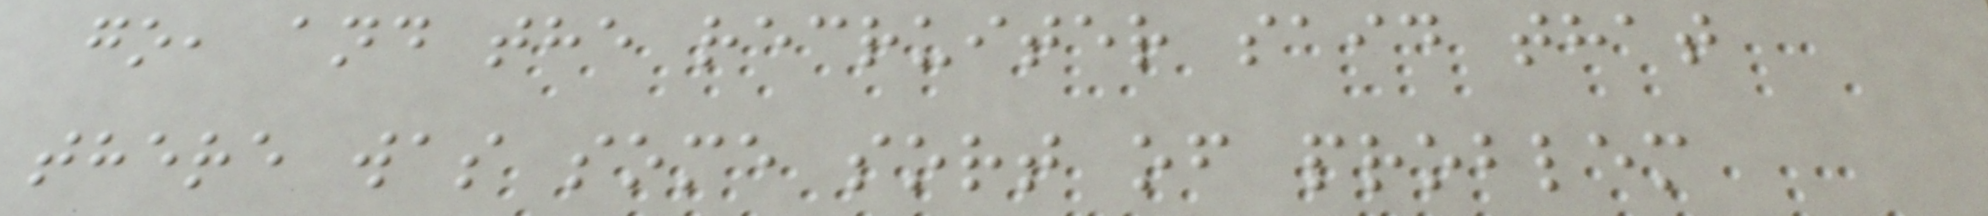go, and the recruiter said that
there was some sort of problem
